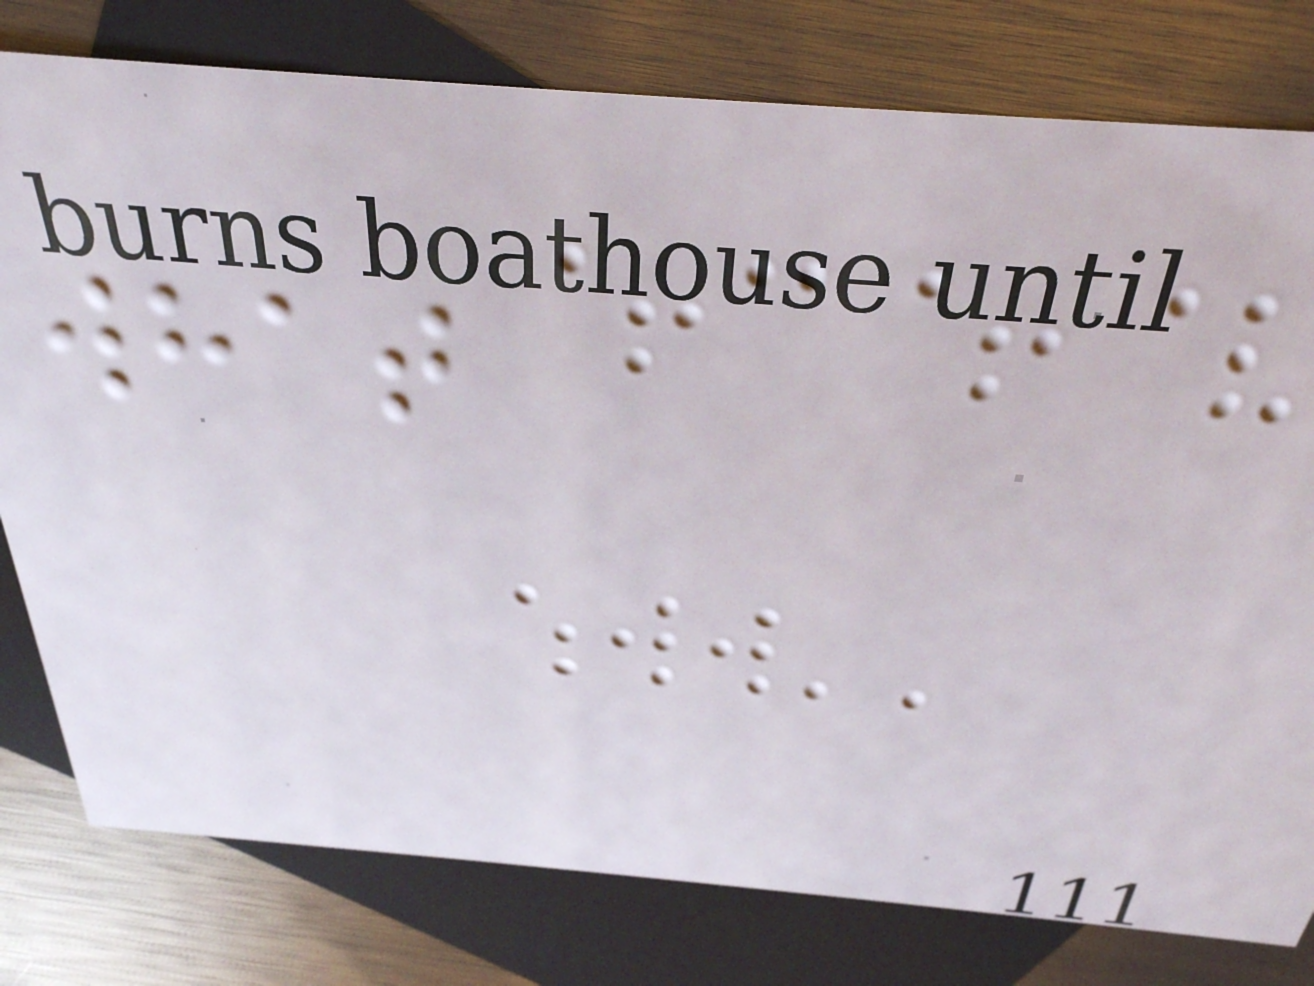what
